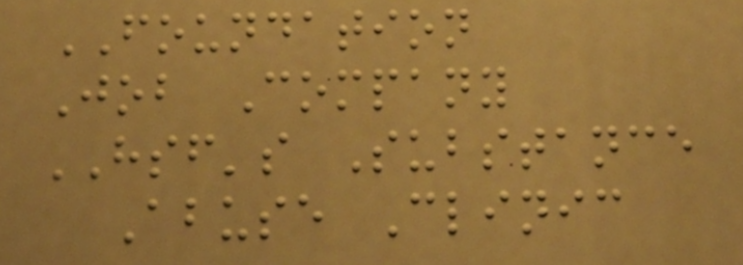FOUNDATION
Job Company
HSF's Substance
Abuse Clinic
